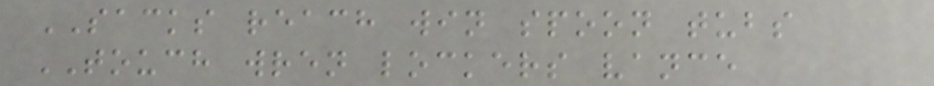SACKS reach win spoon tubs
TOUCH wren lockers vance
